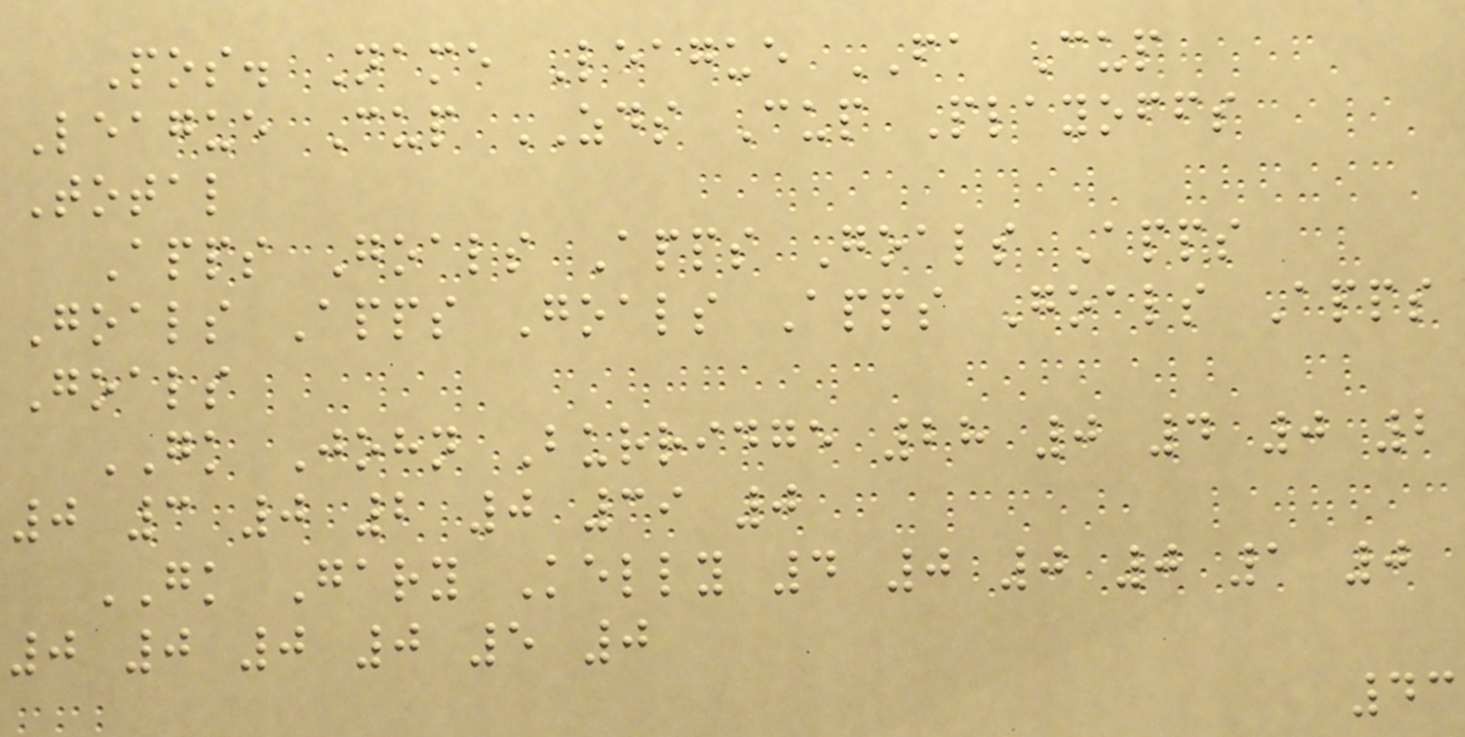Pos. Name League FA Cup
League Cup ZDS Cup Playoffs
Total
Apps Goals Apps Goals Apps
Goals Apps Goals Apps Goals Apps
Goals
GK John Burridge 28 0 4 0 2
0 3 0 2 0 39 0
GK Gary Kelly 4 0 0 0 1 0
0 0 0 0 5 0
43
